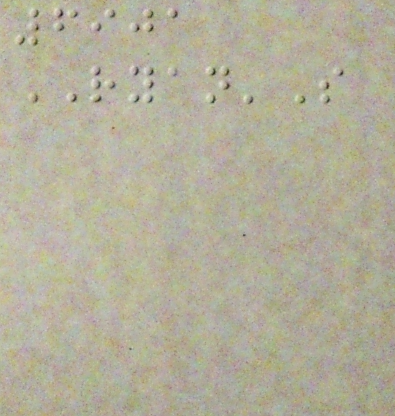6901
RYAN'S
